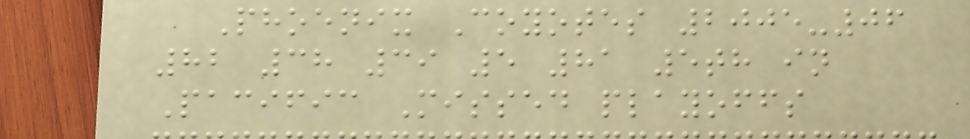Phoenix Coyotes 2005-06
82 38 39 5 81 5th in
Pacific Missed playoffs
